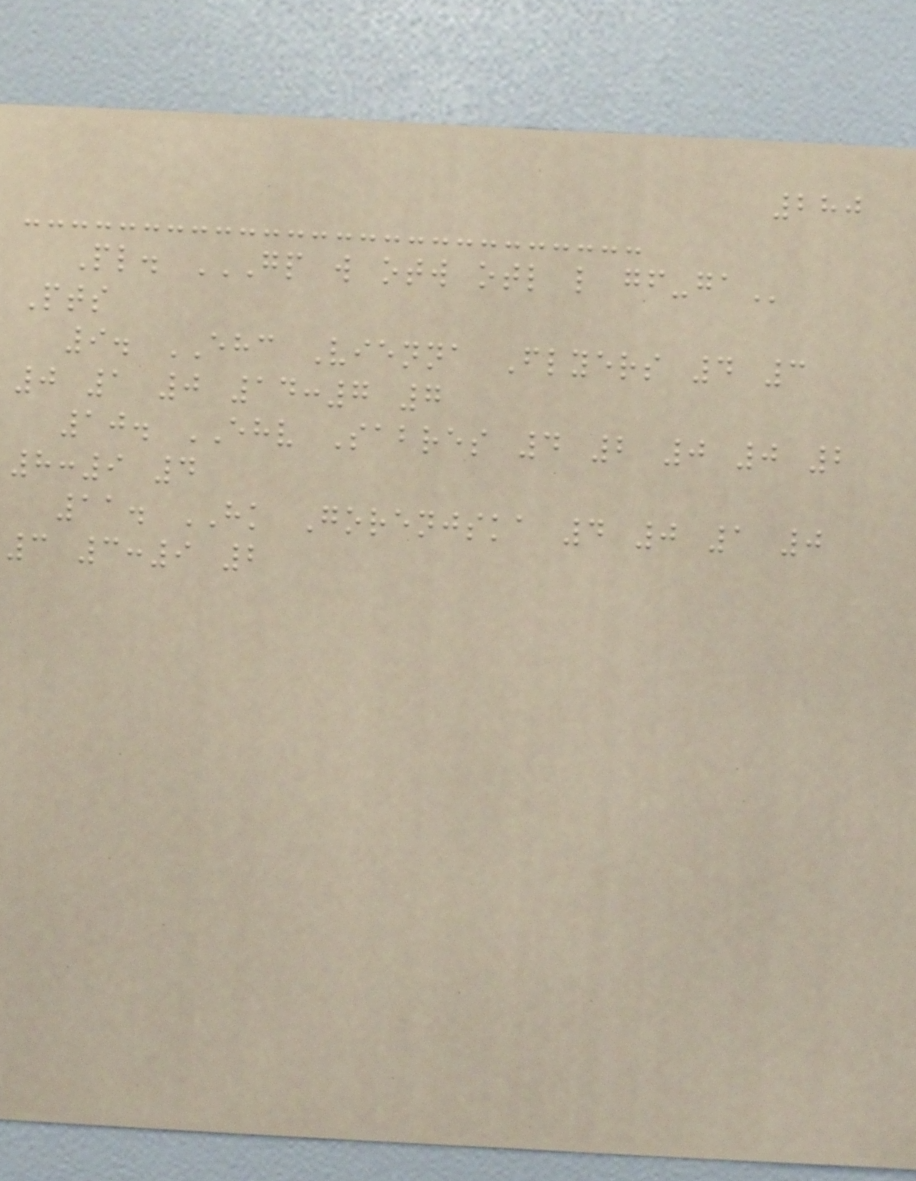280
Pl. GP W OTW OTL L GF-GA
Pts
9. EHC Vienna Flyers 4 3
0 1 0 14:7 7
10. EHV Sabres 4 2 0 0 2
8:9 4
11. HK Gorenjska 4 0 1 0
3 3:9 2
